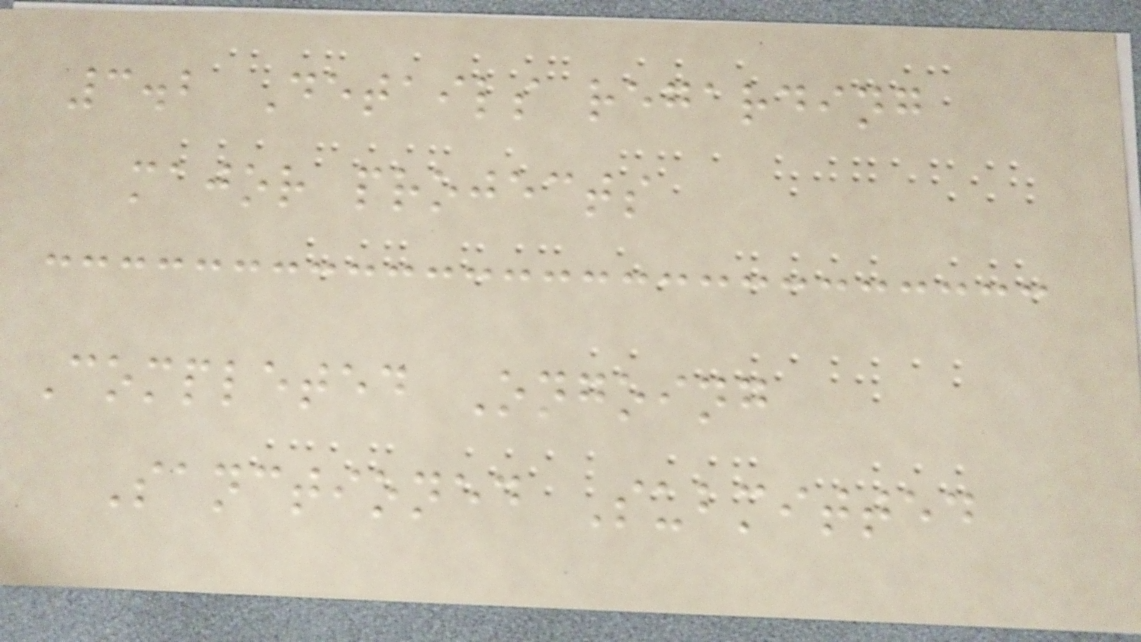3.2 Details regarding
major projects
Completed Ongoing
Sanctioned Submitted
